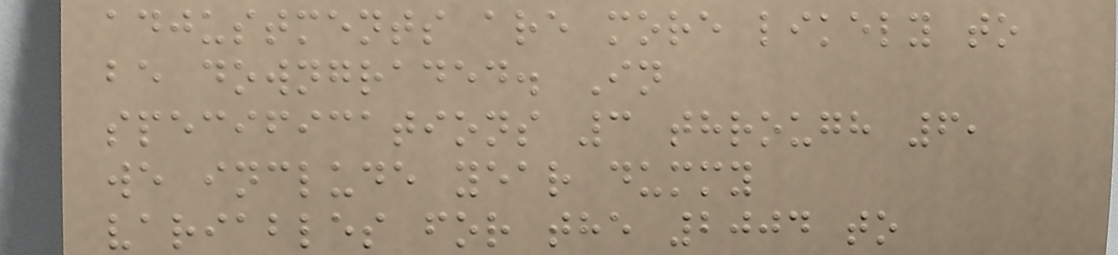adjustments are more likely to
be downgraded. In
specifications 3 through 6,
we include year dummy
variables for the 2004 to
